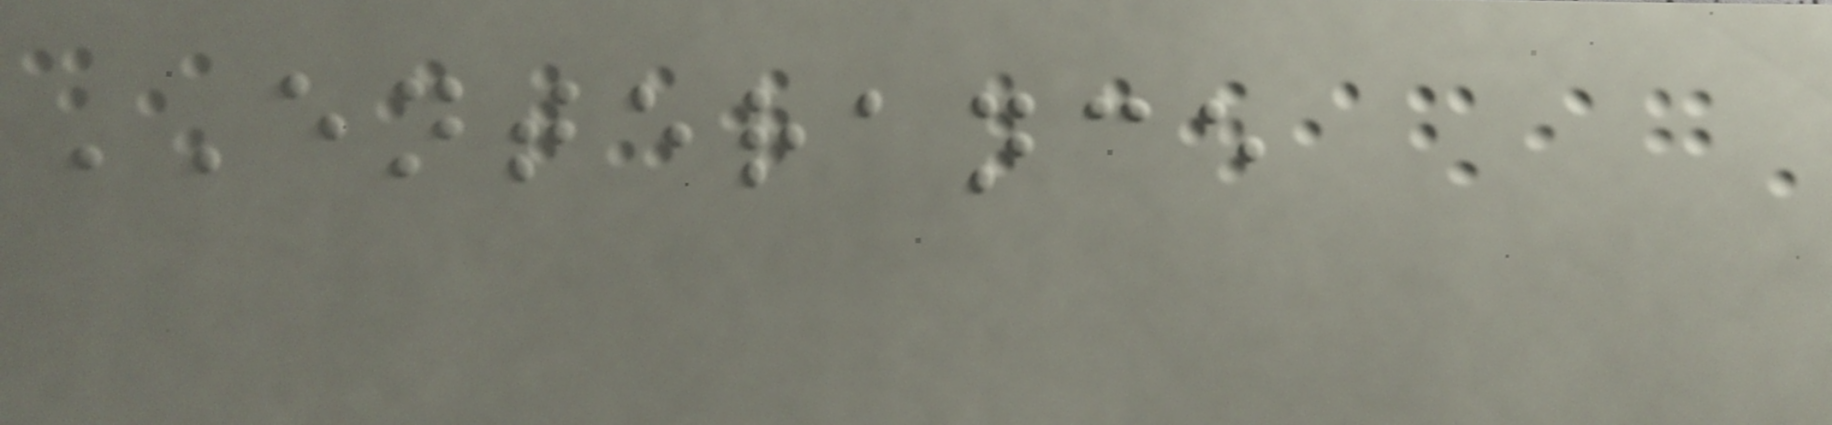ENTERANCE
